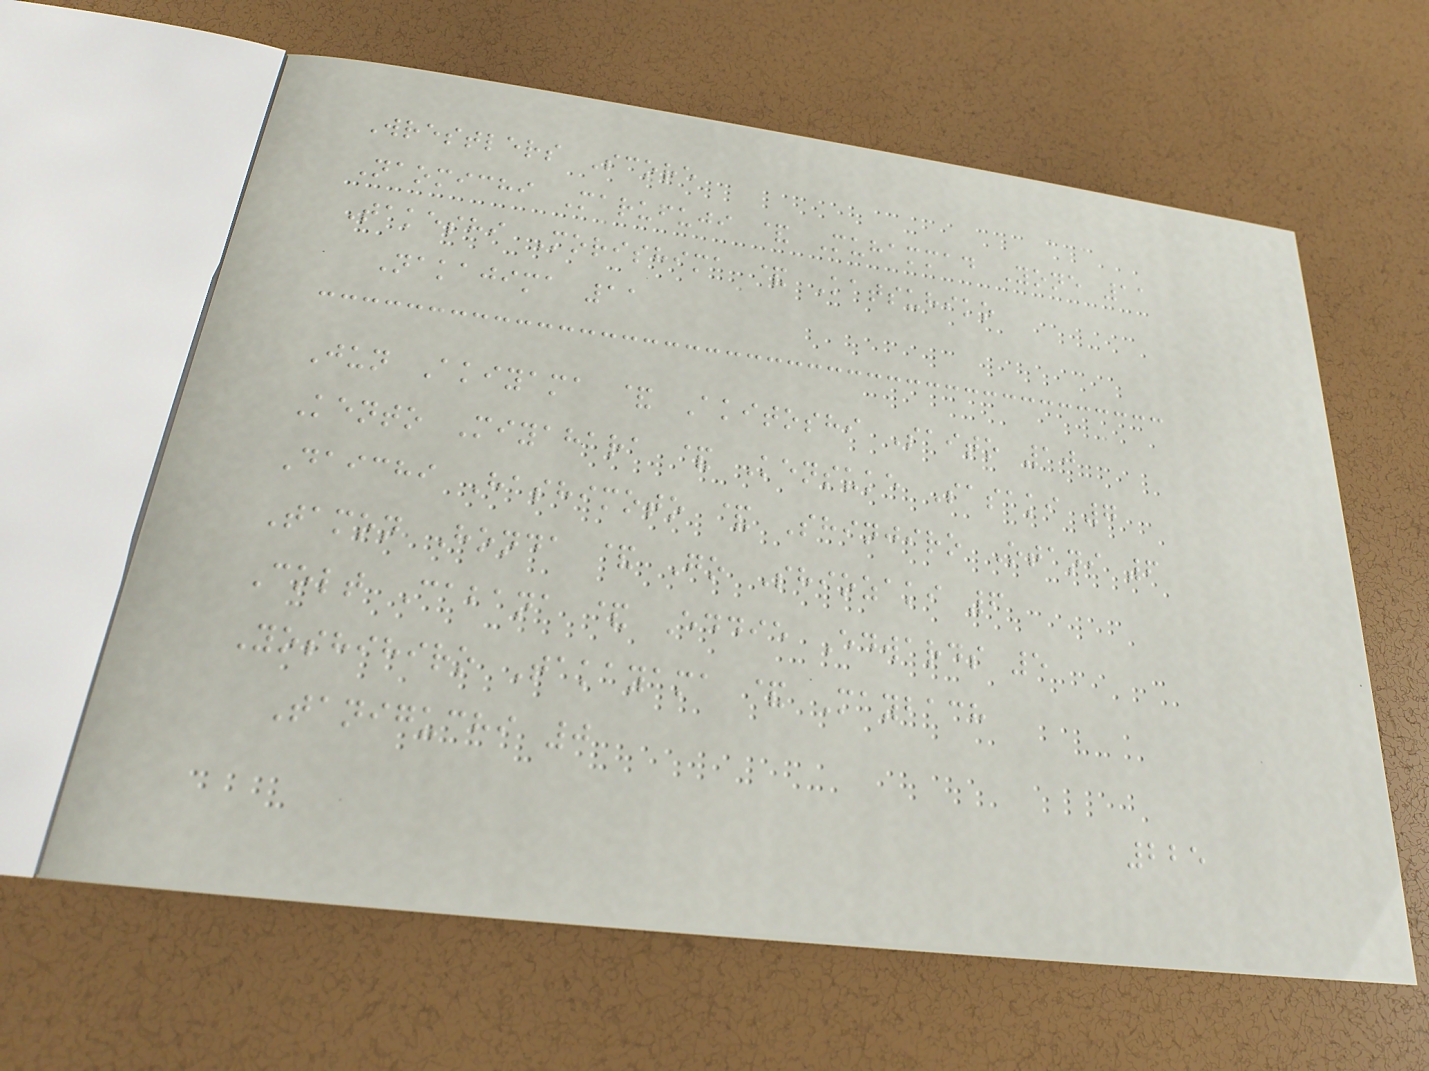Wrestlers Score
Naomichi Marufuji & Muhammad Yone 11
Takeshi Morishima & Katsuhiko
Nakajima 11
Jun Akiyama & Akitoshi Saito 10
Kento Miyahara & Kensuke Sasaki 7
Daichi Hashimoto & Shinjiro Otani 6
Tamon Honda & Go Shiozaki 6
Colt Cabana & Eddie Edwards 5
Yoshihiro Takayama & Maybach
Taniguchi 0
225
